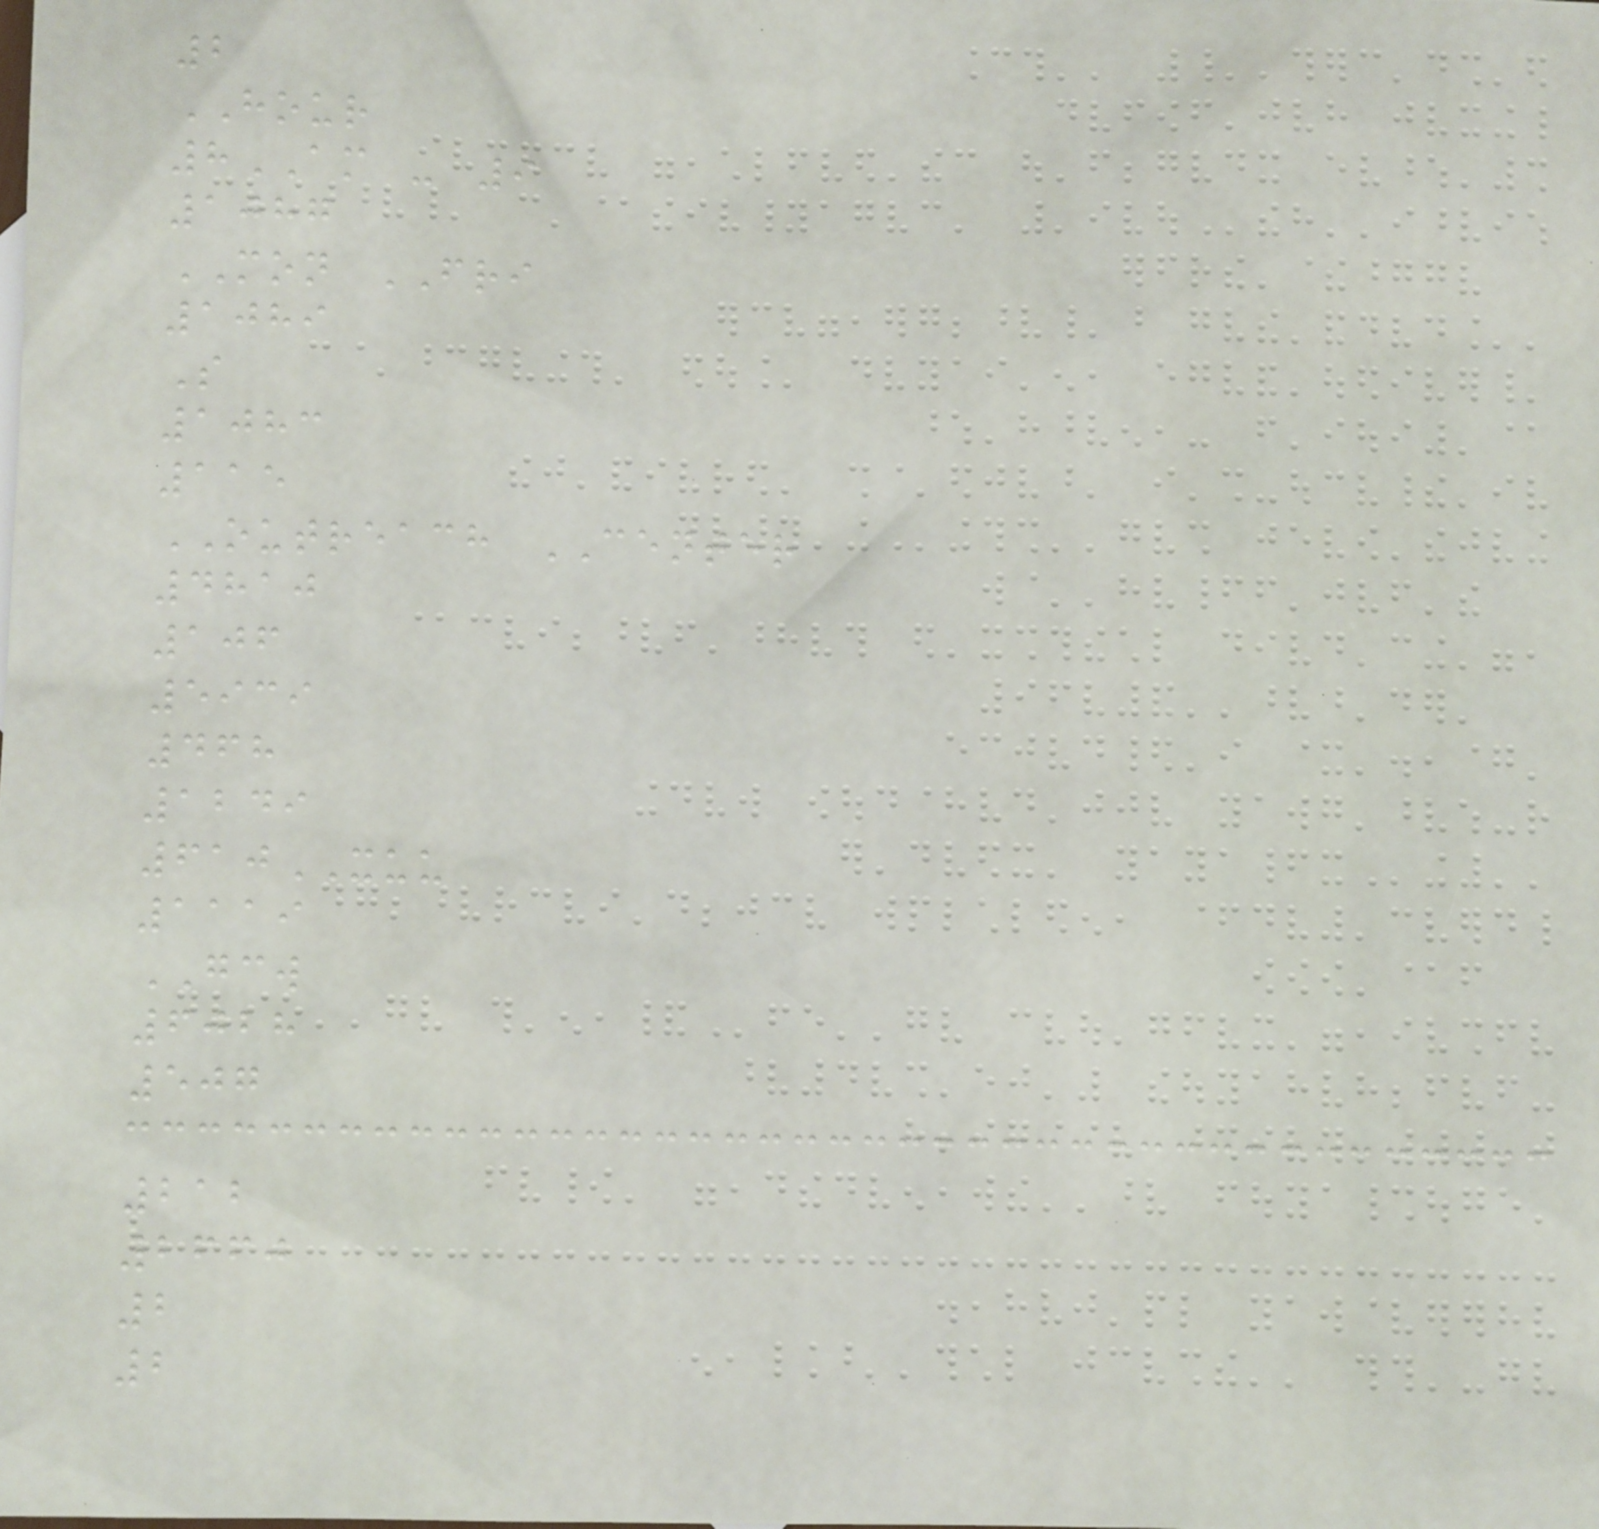2
HOUR
8AM - 9
1087
MON FRI
1089
S
1083
115
OUTREACH CENTER
4810
106
5939
468
1249
610XUU
1119
GCW
6028
507
212
2660
2
2
